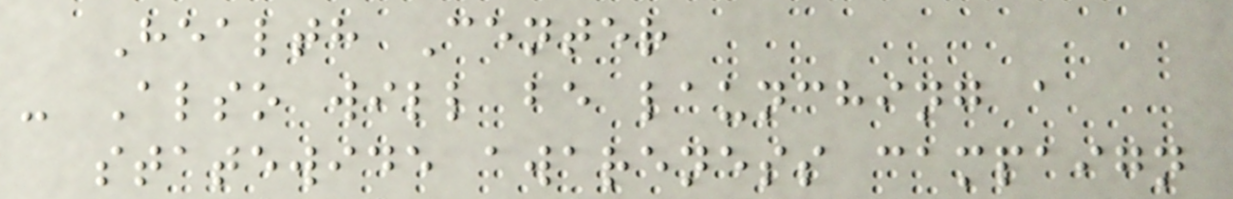Health Center
- Also will be launching a
statewide awareness campaign
